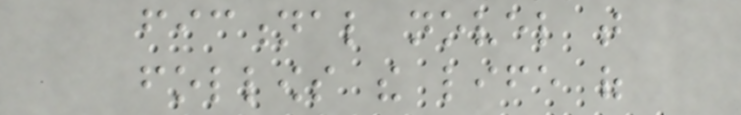fictional novel that
follows the life of
